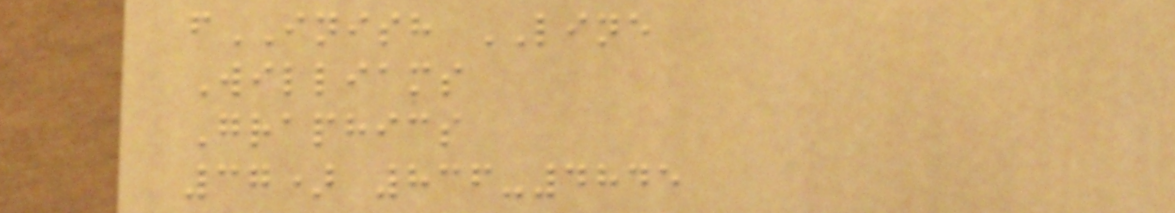fINISH LINE
Williams
Graphics
37) 836-4845
